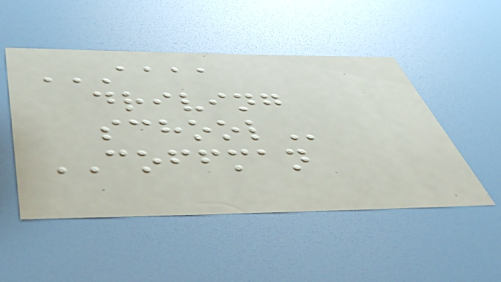AAAA
DRIVING
SCHOOL
COFFMAN
